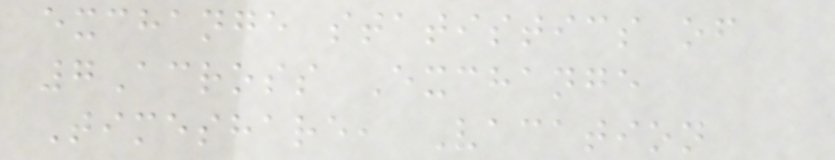exchange statistics of
7Across Exchange
Timeshare, Vacation
